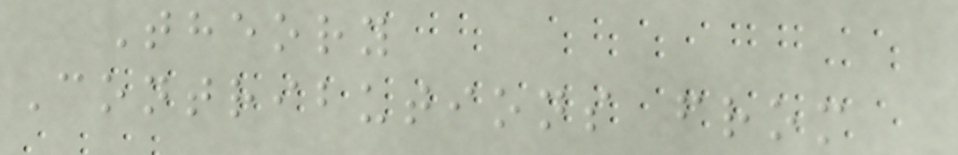Theory
Contributions from
